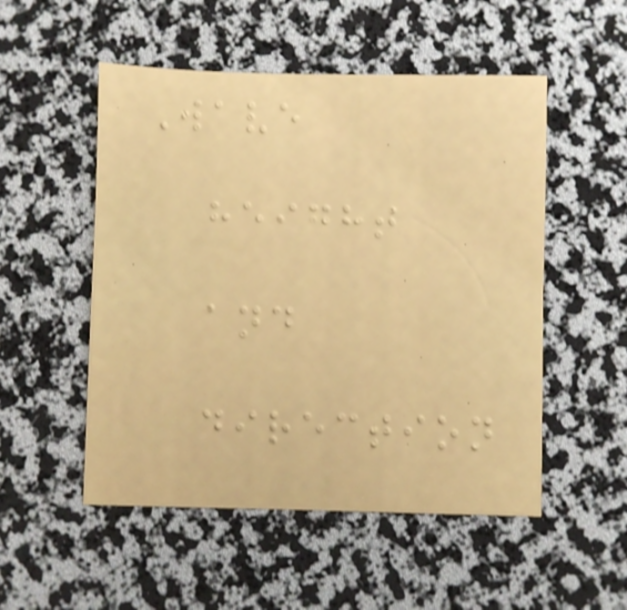Wave
height
and
direction
